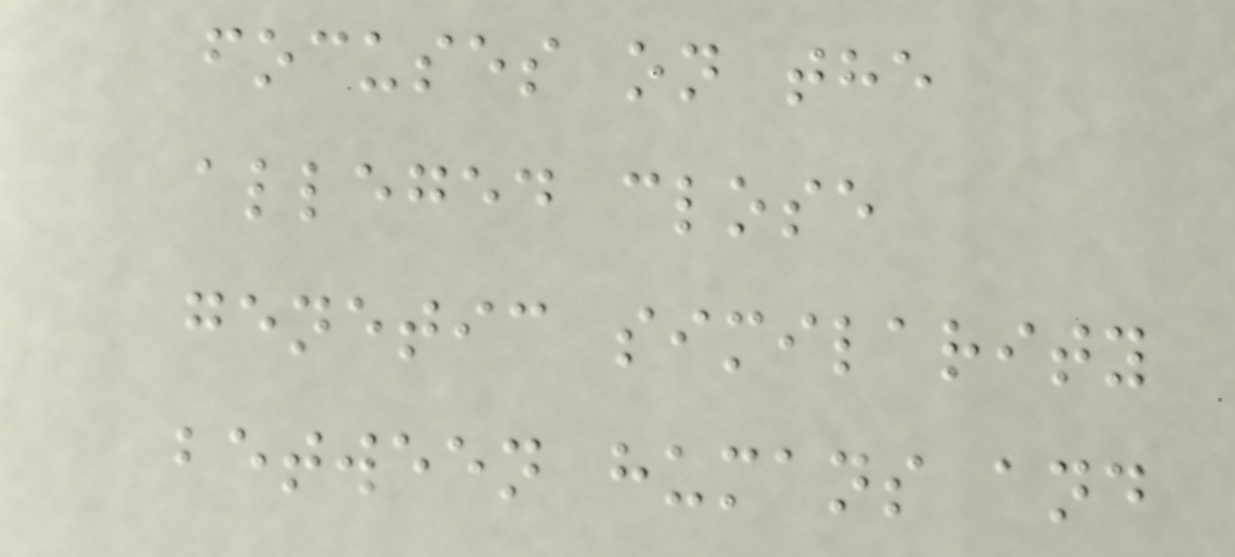focuses on the
alleged close
genetic similarity
between humans and
